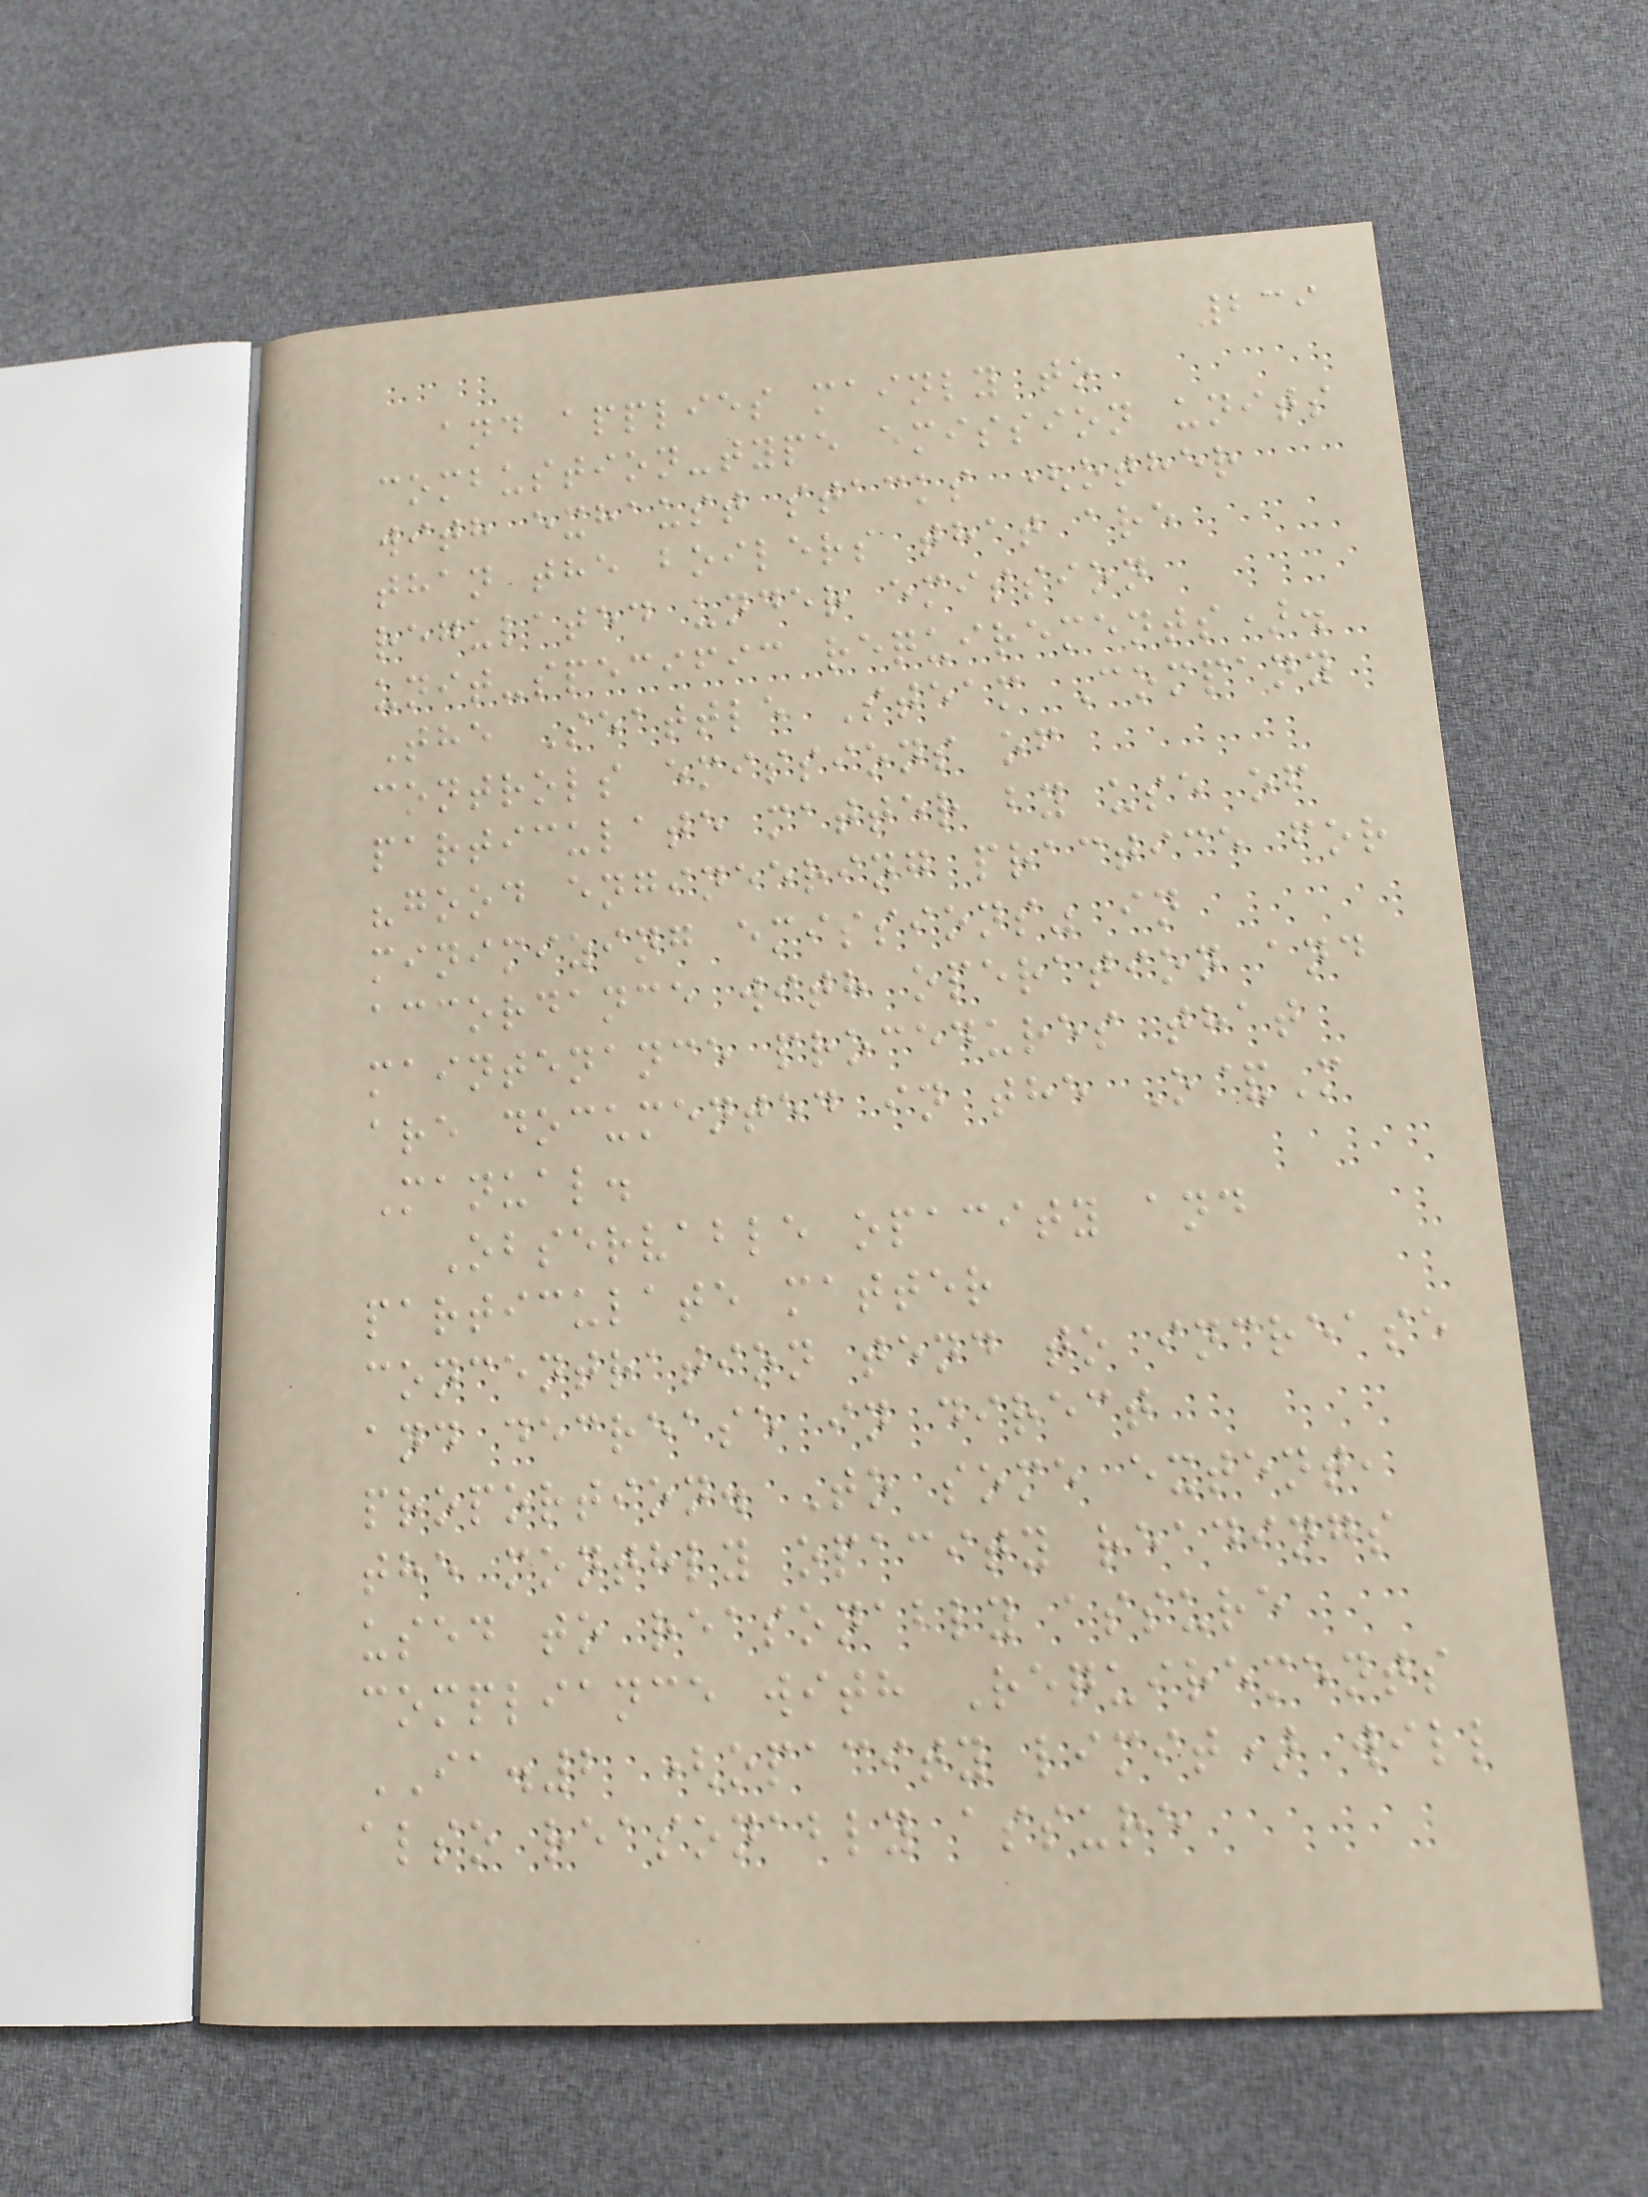239
and applies mainly to
combustion-type emission units
with exhaust stacks (other
than the boilers that are
regulated under emission
unit-specific requirements).
The Seattle Steam Company
controls emissions of
particulate matter by use of
"good engineering practice for
minimizing emissions" in
accordance with operation and
maintenance procedures that
are documented in the O&M
Manual.
Observable opacity and
particulate matter
concentration tend to increase
and decrease in direct
proportion. To some extent,
the monthly opacity readings
used to reasonably assure
compliance with Requirements
IA.2 (opacity limit) will
also reasonably assure
